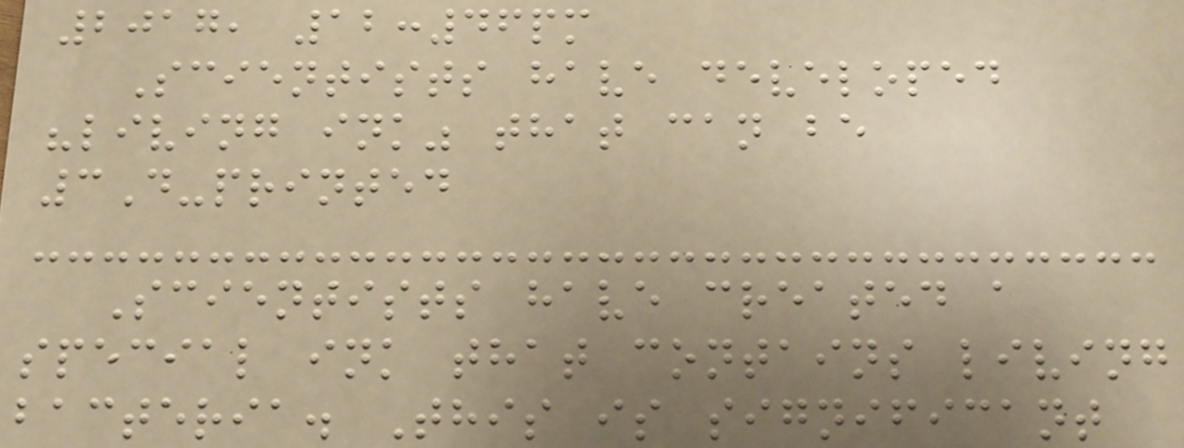2017, 12:46pm
Scientists have developed
"living ink" that can be
3D-printed
Scientists have created a
special ink that contains living
bacteria. This is significant
